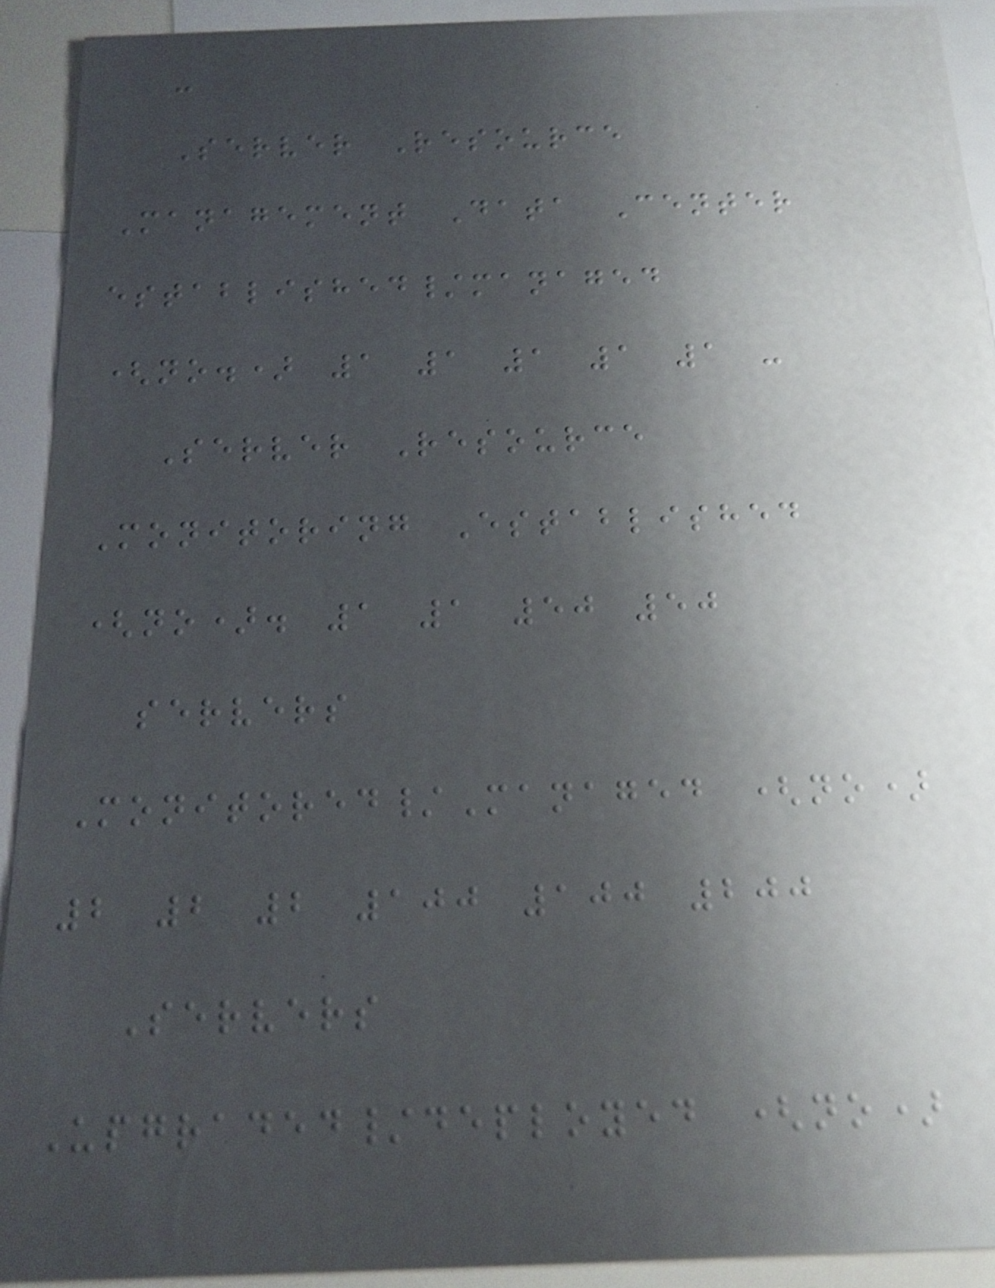-
Server Resource
Management Data Center
established/managed
(no.) 1 1 1 1 1 -
Server Resource
Monitoring Established
(no). 1 1 50 50
servers
Monitored/Managed (no)
2 2 2 100 100 200
Servers
Upgraded/deployed (no)
